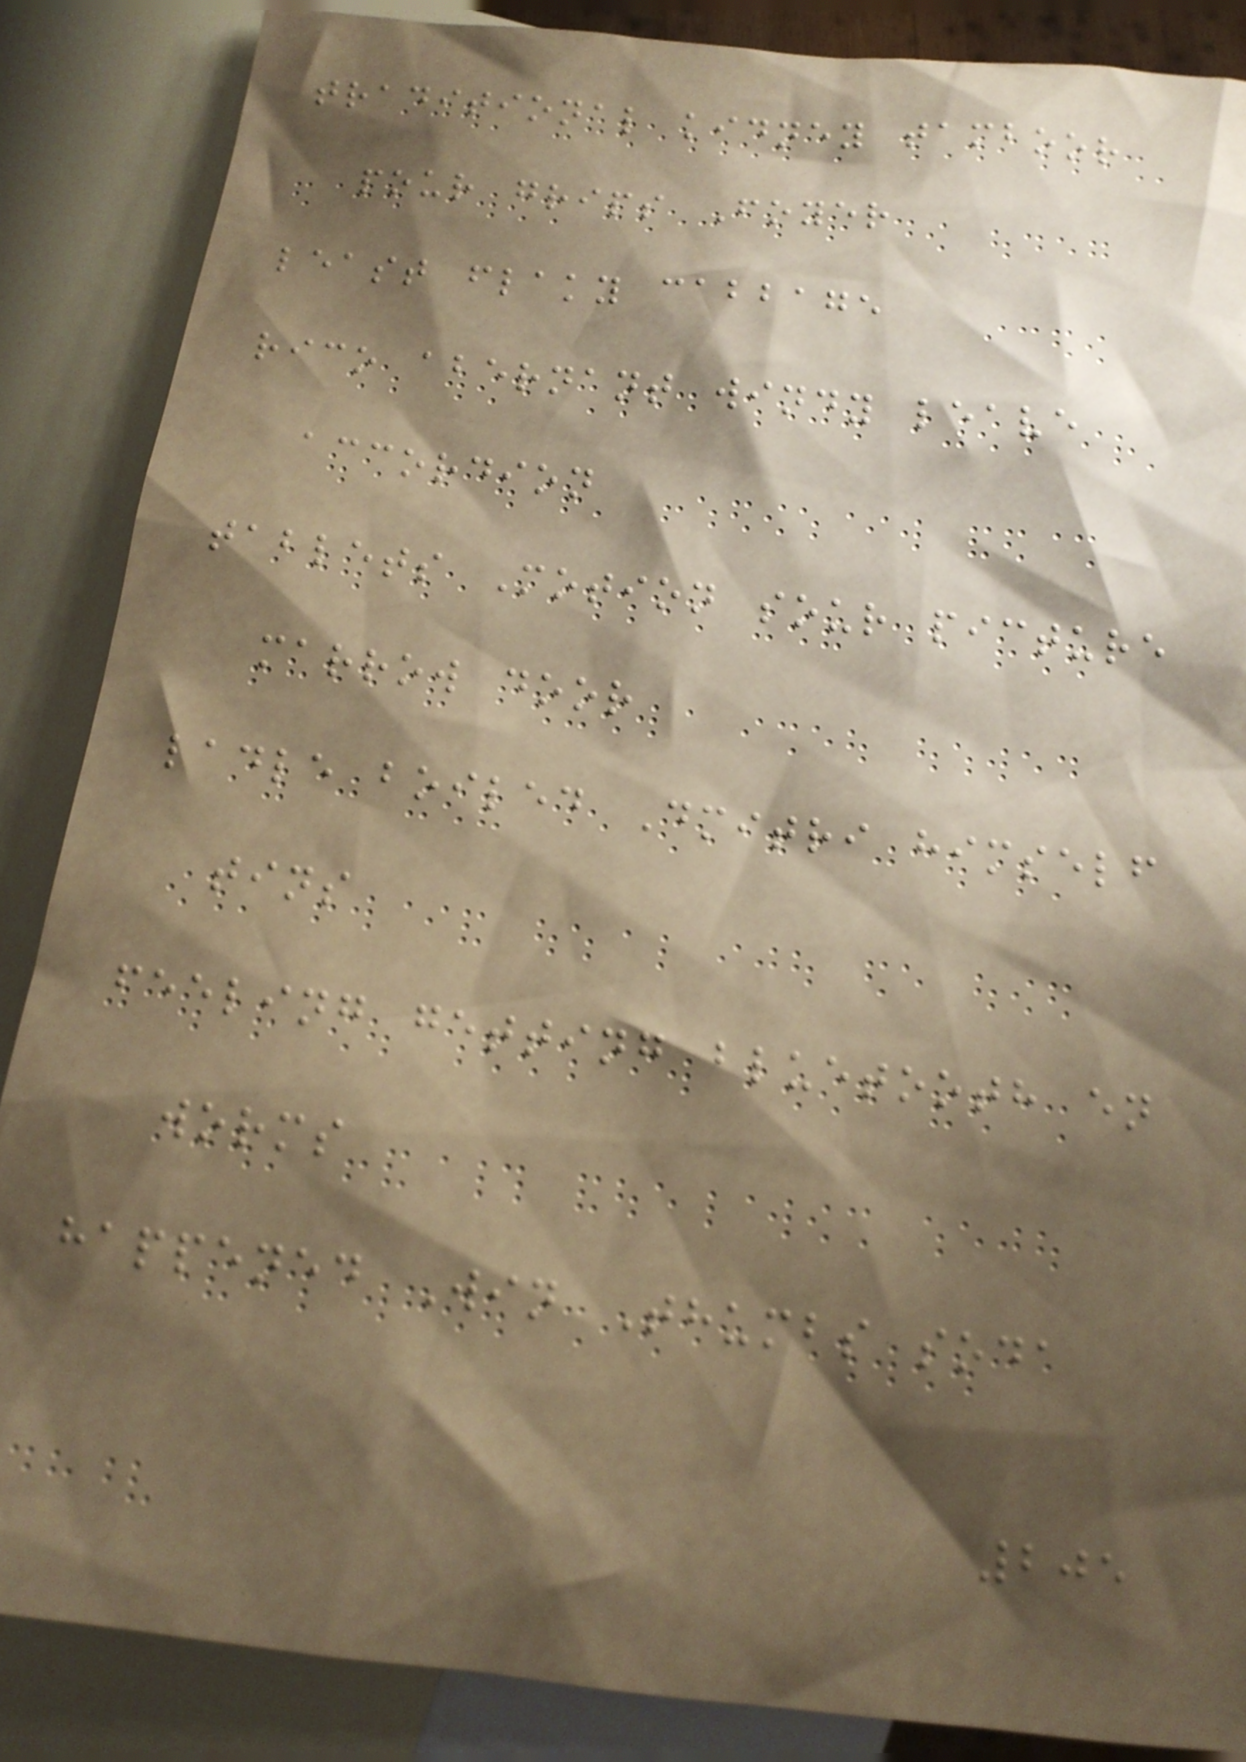traditional kidney tamboor
pour grips Foyer
least flaky cabbage
rico abernant windy leave
accordion
tablets Motion sour picture
marrow door
ladle boiled Dmitri himself
tins
feeling getting bluetooth en
worms
happened Win Thumbs soda
205
